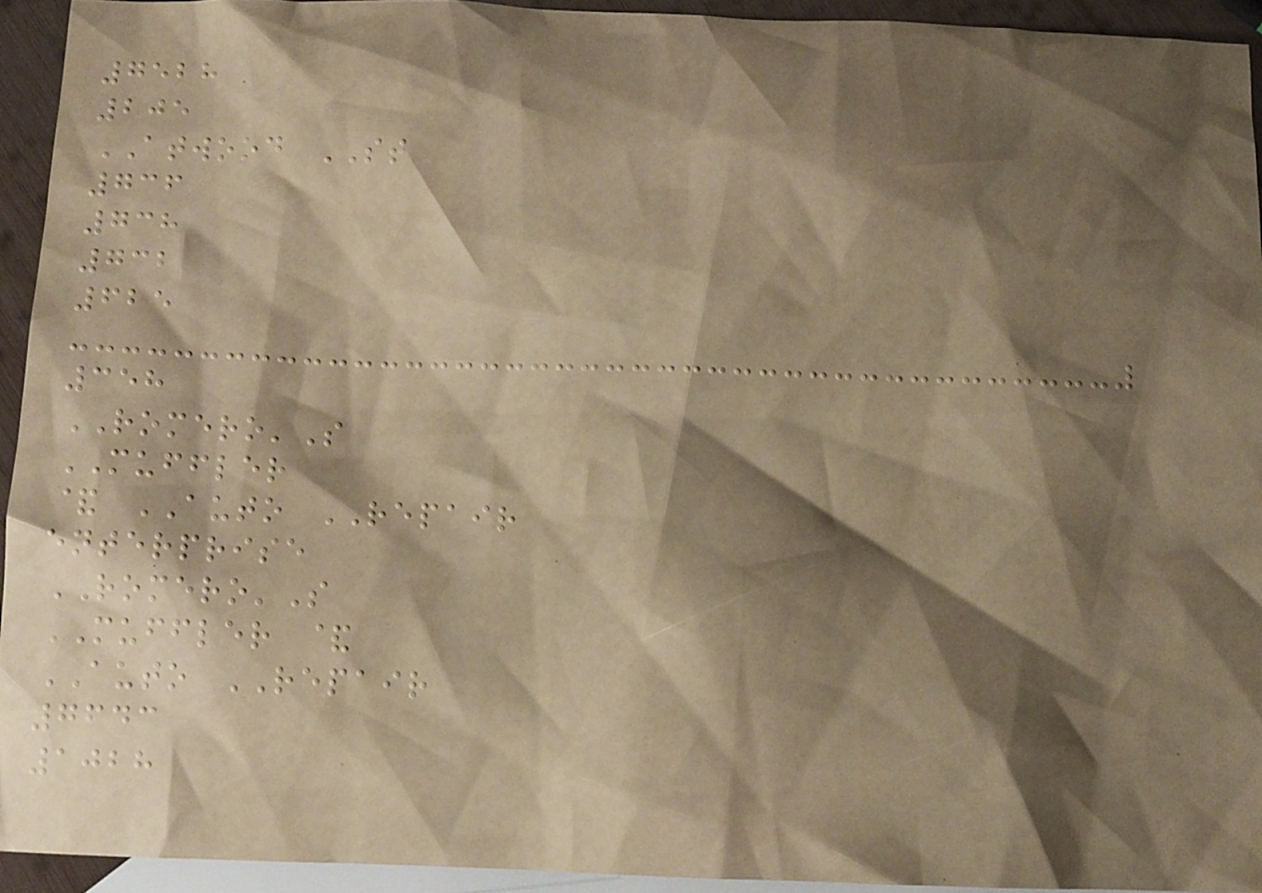7528
205
ATWOOD ST
736
738
732
625
358
ROMERO'S
MUFFLER
& AUTO REPAIR
enterprise
ROMERO'S
MUFFLER &
AUTO REPAIR
7643
1028
